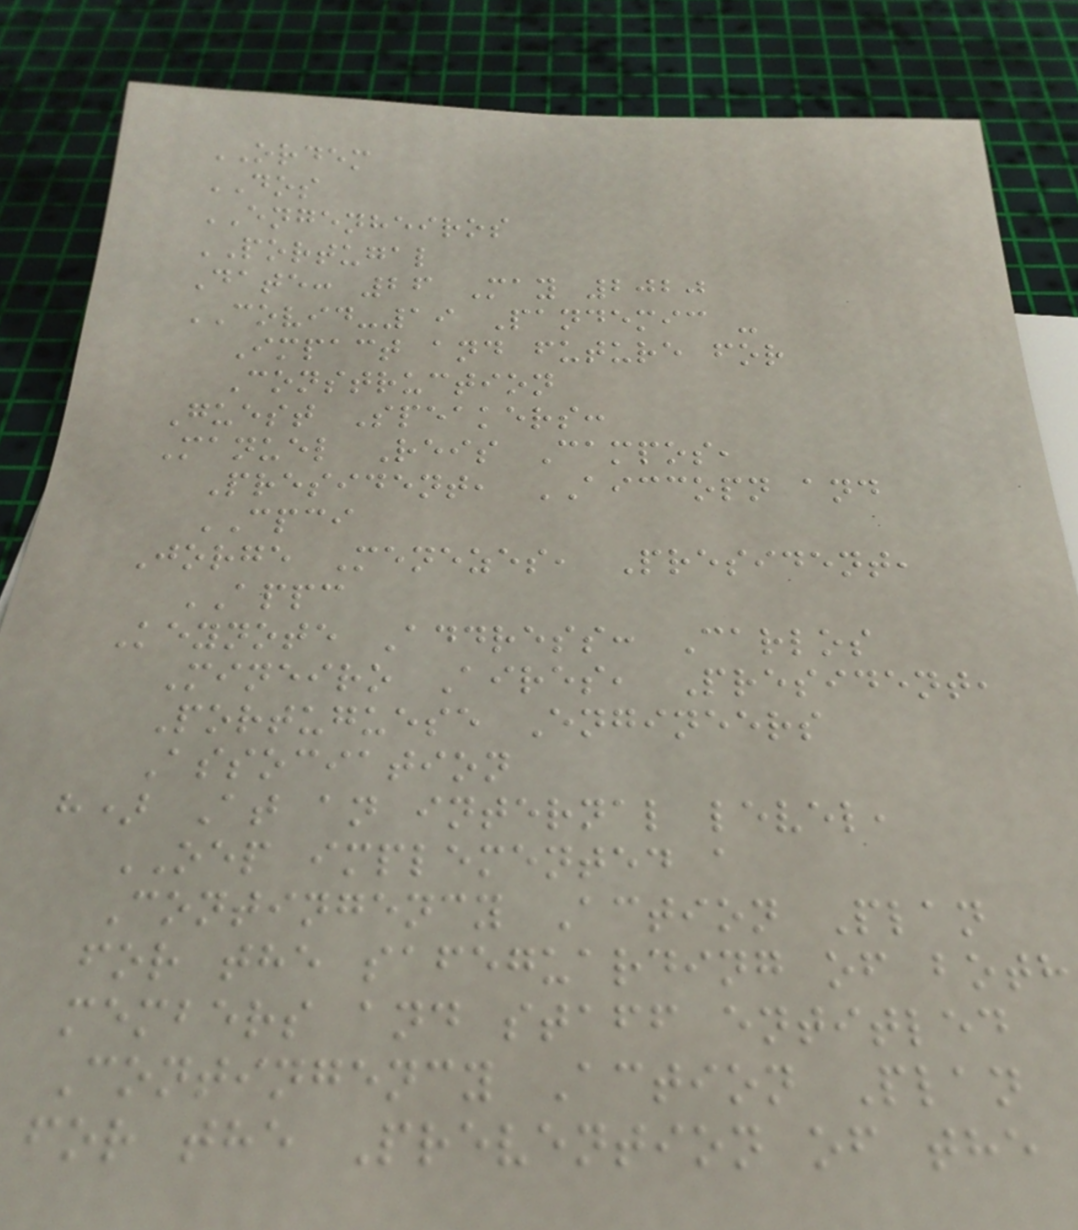ORDEM
DOS
ENGENHEIROS
PORTUGAL
Date: 26 May 2020
COVID-19 Pandemic -
Impact and future for
Construction
Guest Speakers:
Manuel Reis Campos,
President, AICCOPN and
CPCI
Jorge Menezes, President,
APPC
Keynote Address: Carlos
Mineiro Aires, President,
Portuguese Engineers
Association
h) At an internal level,
OEP implemented a
Contingency Action Plan
for the safeguarding of both
members and staff entitled
Contingency Action Plan
for the Prevention of the
